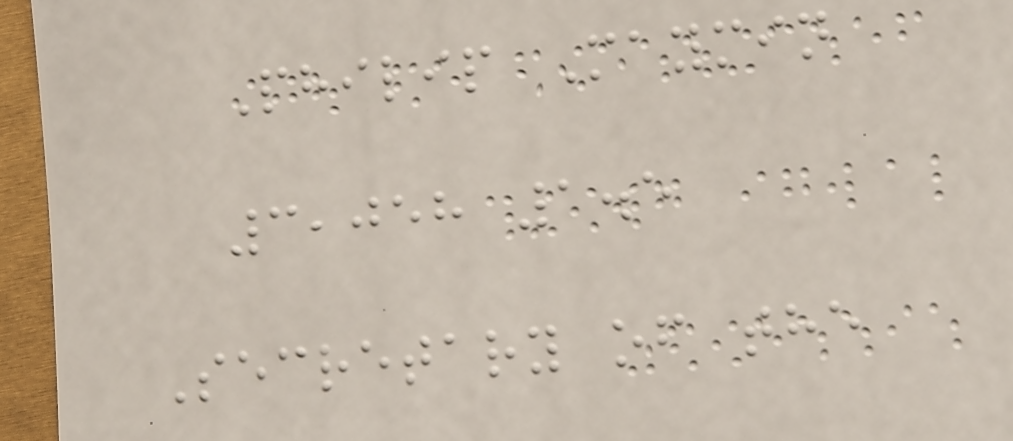Philip Maymin
3,058 1.5
Secretary of the
